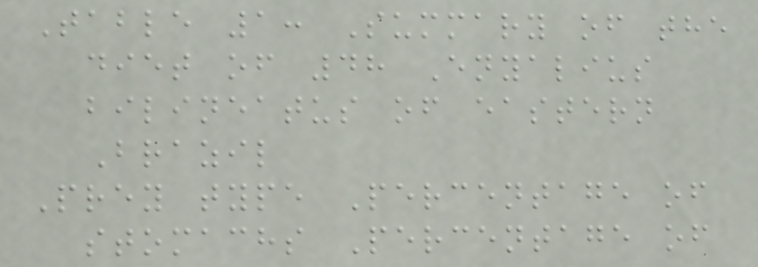Table 1: Summary of the
diet of 48 Enyalius
bilineatus of eastern
Brazil
Prey type Percentage of
stomachs Percentage of
